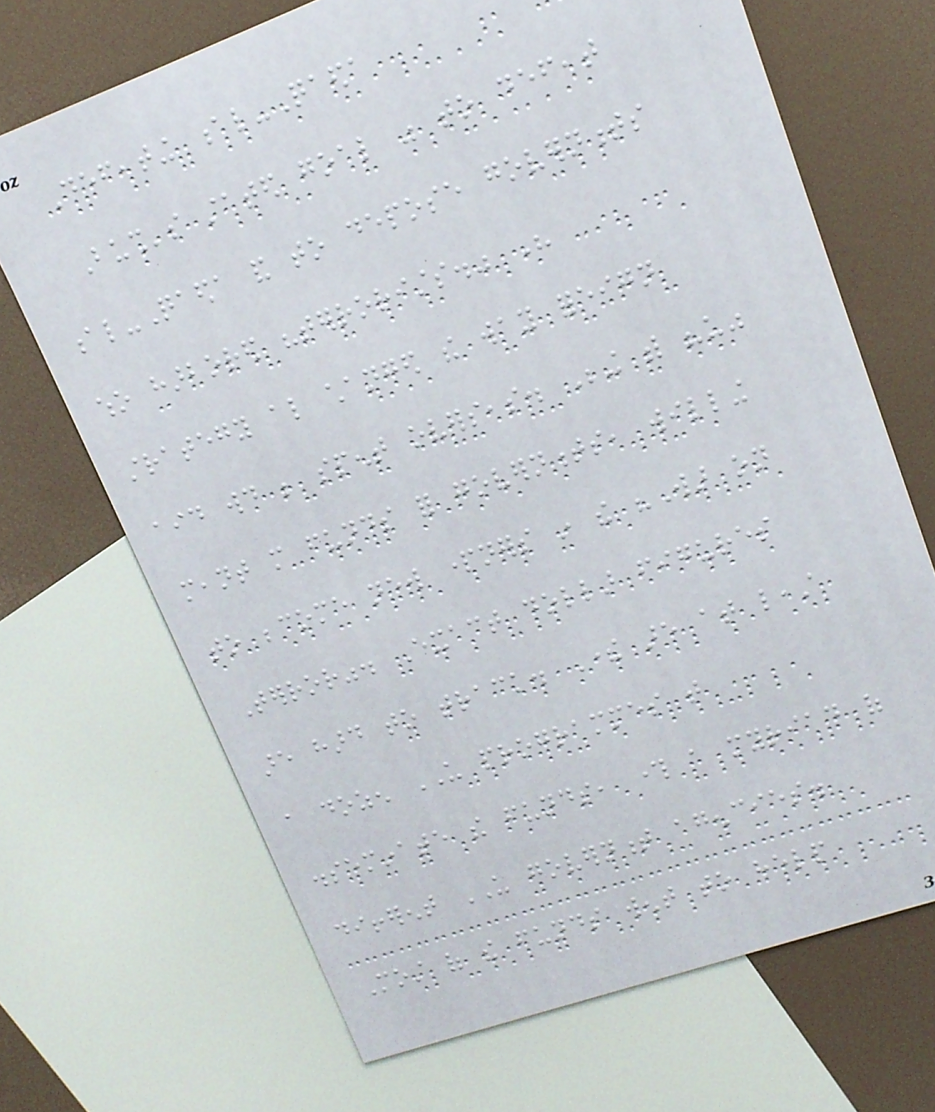Defeating al-Qaeda
Bush's stated goal was to defeat
al-Qaeda and to depose governments
who harbored "terrorists." His
strategy also changed the way foreign
aid would be spent overseas. Being with "us"
meant more funds for governments, willing
to become new partners in the "War on
Terror". Exact dollar figures
are hard to track. There are at least
a dozen US programmes that
disseminate the funds, through a myriad of
different US government agencies.
Most of the funds went to help
